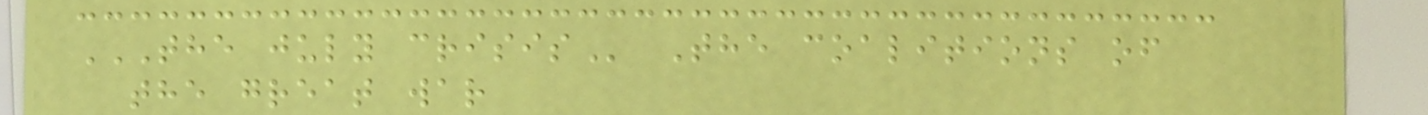THE JULY CRISIS The coalitions of
the great war
